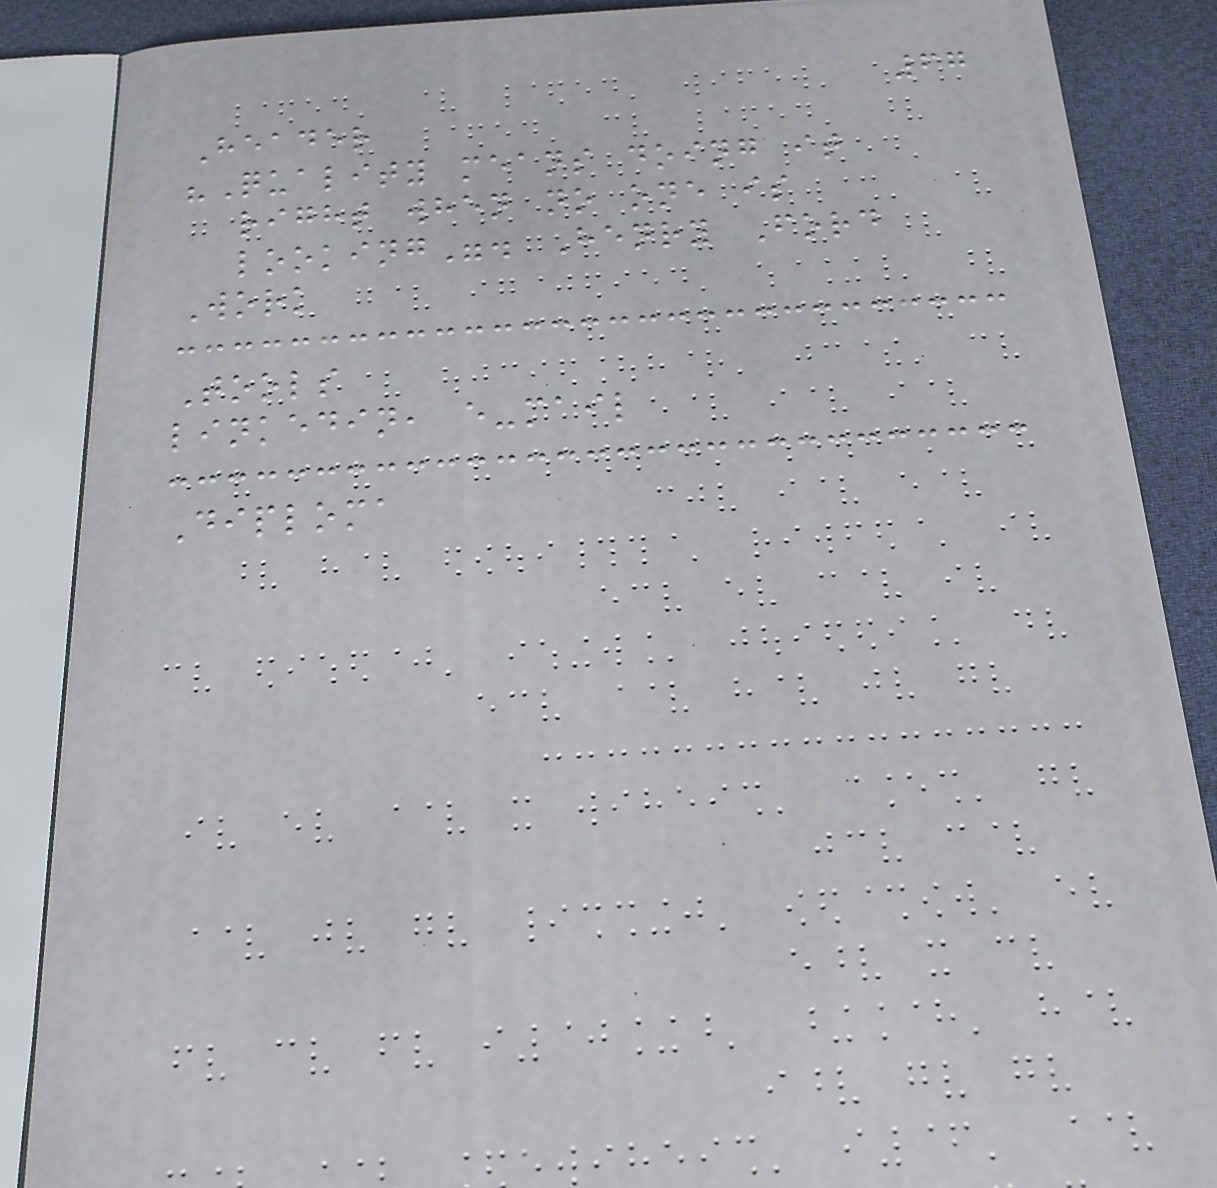67
Header
"Quality means doing it
right when no one is
looking". Henry Ford
Work
Tools
linkedin, e-mail
Diploma
